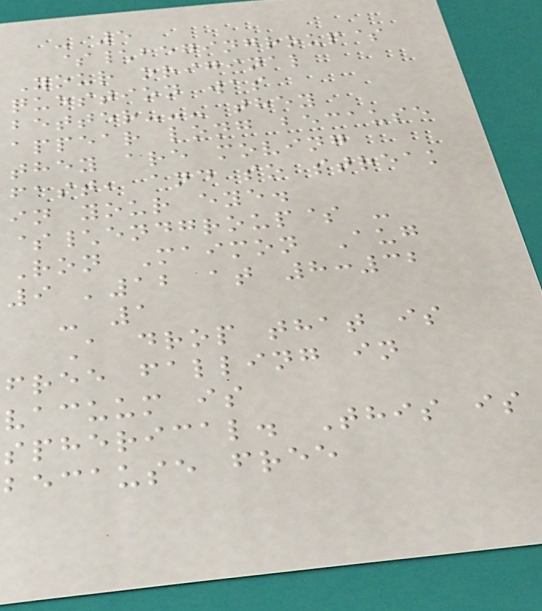- 5
$\begingroup$
Your original
question was
better--- they
appear long because
they are moving
fast, and so streak
in your eye.
$\endgroup$ -
Ron Maimon Aug
9 '12 at 8:32
- 1
A drop that is
free falling in
vacuum is
spherical. This is
because free
